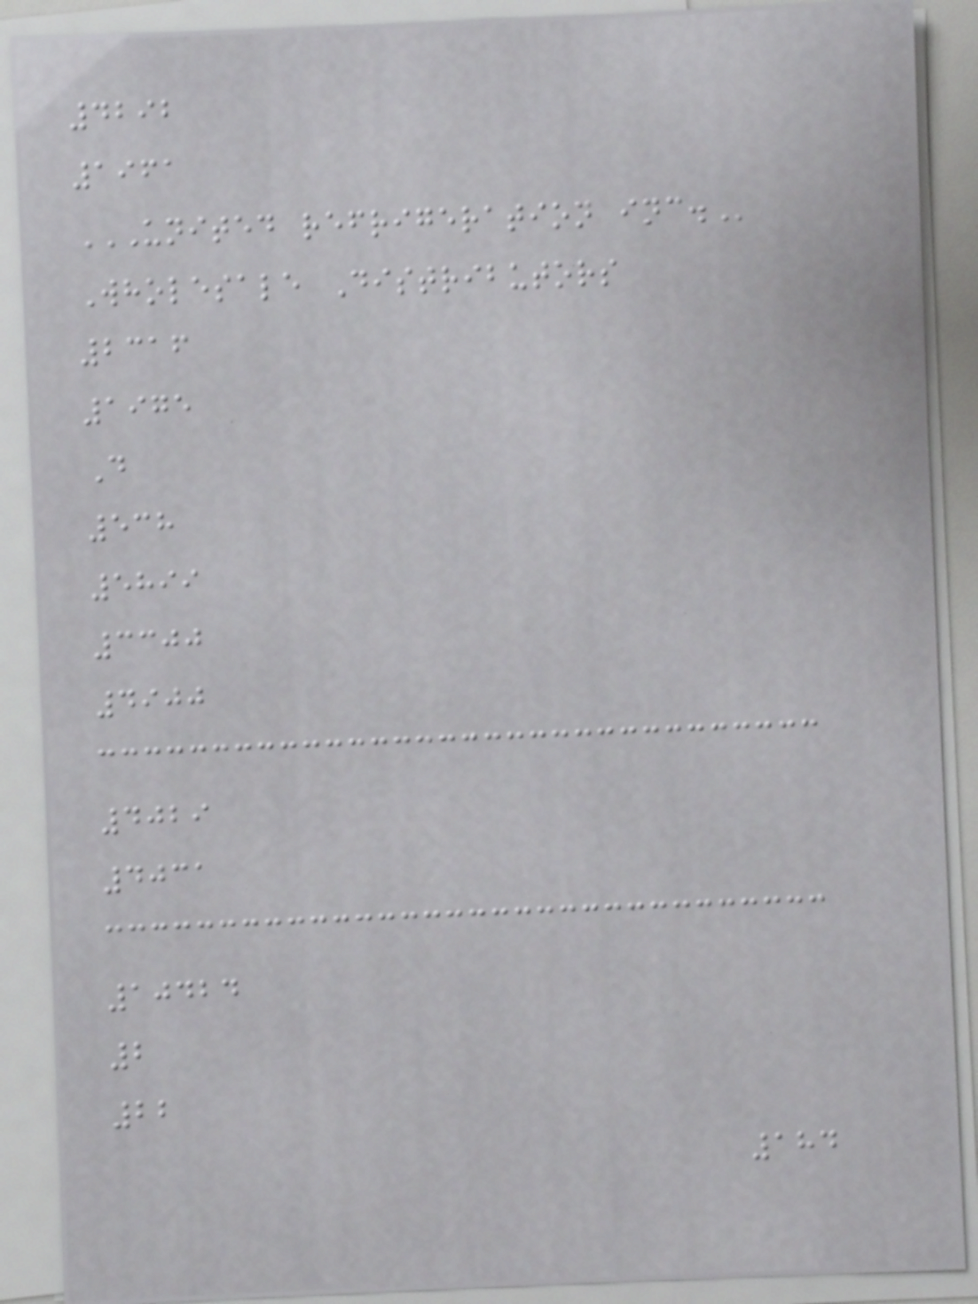4292
1961
UNITED REFRIGERATION INC.
Wholesale Distributors
2316
1975
D
538
5899
3300
4900
4029
4031
10424
2
22
184
